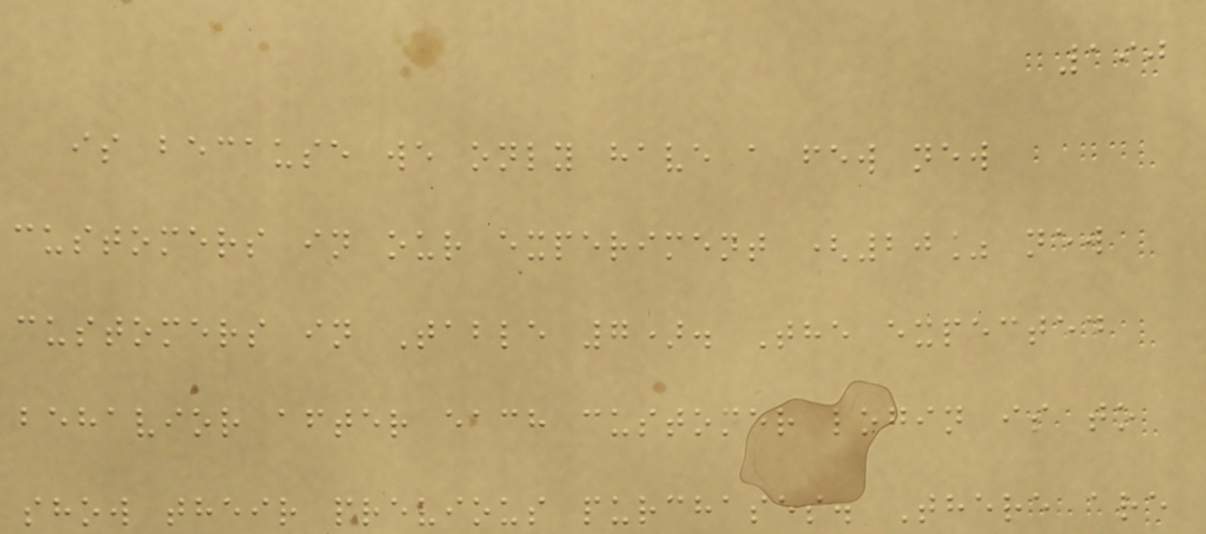190
is because we only have a few new
customers in our experiment (20% new
customers in Table 7). The expected
behavior after each customer login is to
show their previous purchases. There are
